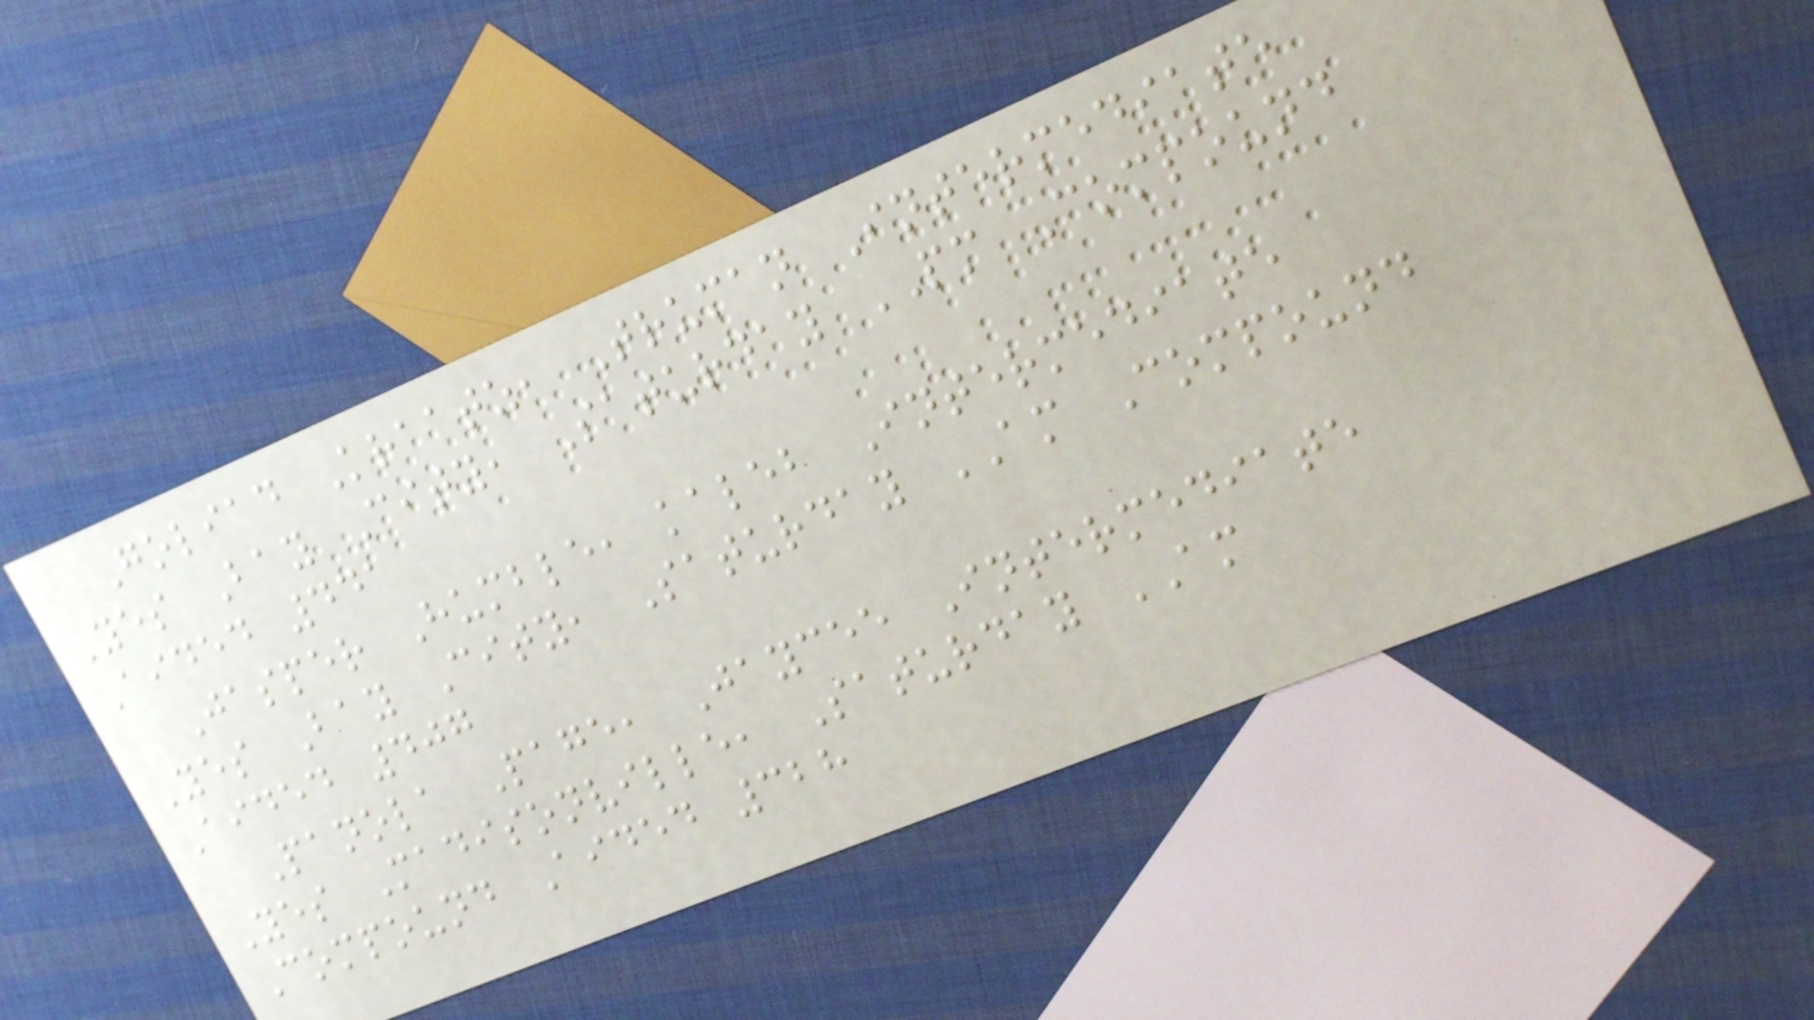Goliad Kraatz, Truman Intermediate
Yes Bay City, Saturday PM Compound
Aided 441
Jasper Humble, kaleb Intermediate
Yes Bay City, Saturday AM Compound
Aided 407
Panola Page, Jaycee Intermediate
Yes Madisonville, Saturday AM
Compound Aided 328
